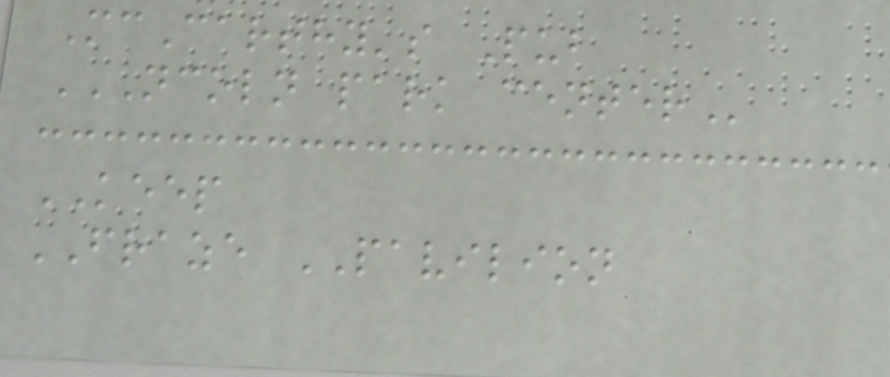McCarthy's Pub
NCOLN PARK CENTER
KEEP
FRAZE PAVILION
